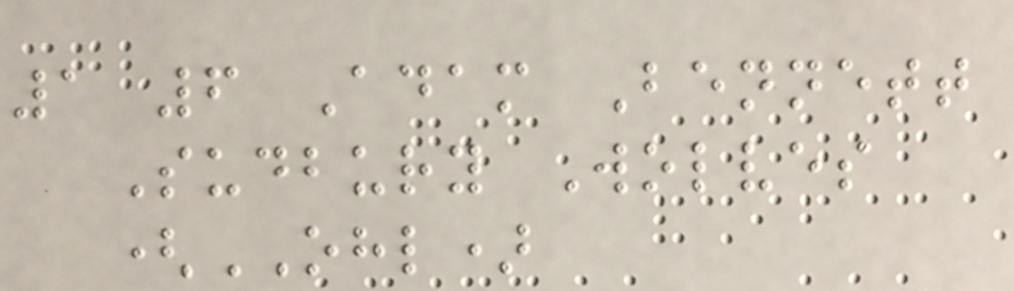1 6 Adam Bennett
Sudbury Wolves
(OHL)
